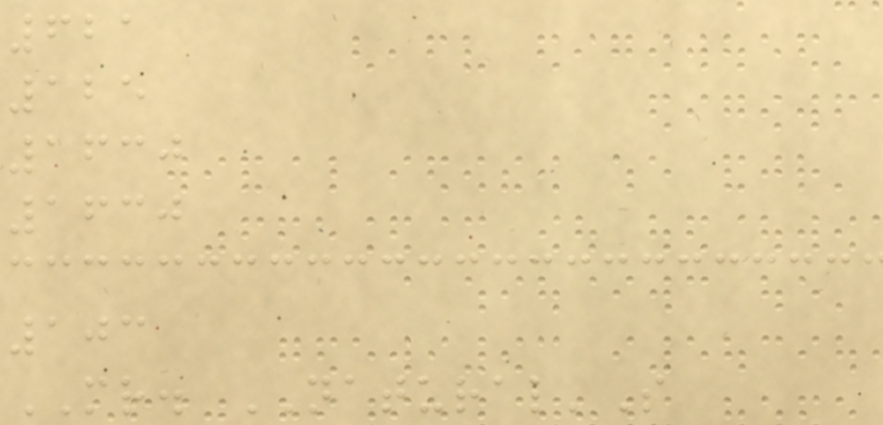621
125
1630
1630
103
MR. NATURAL'S
